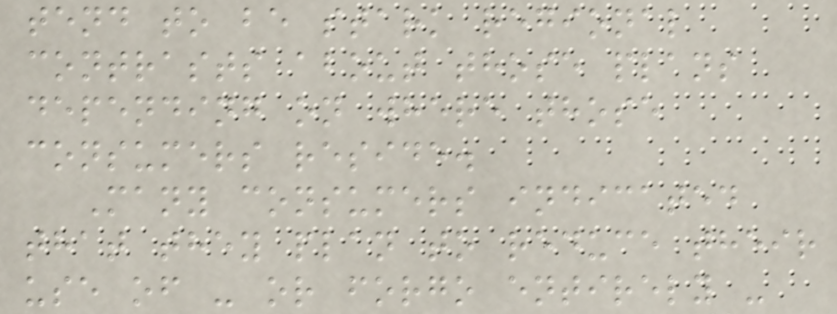tend to be stark regional
contrasts about those plans
depending on where those
consumers reside.
Many consumers indicated
that they plan to reduce their
use of - or forgo entirely -
